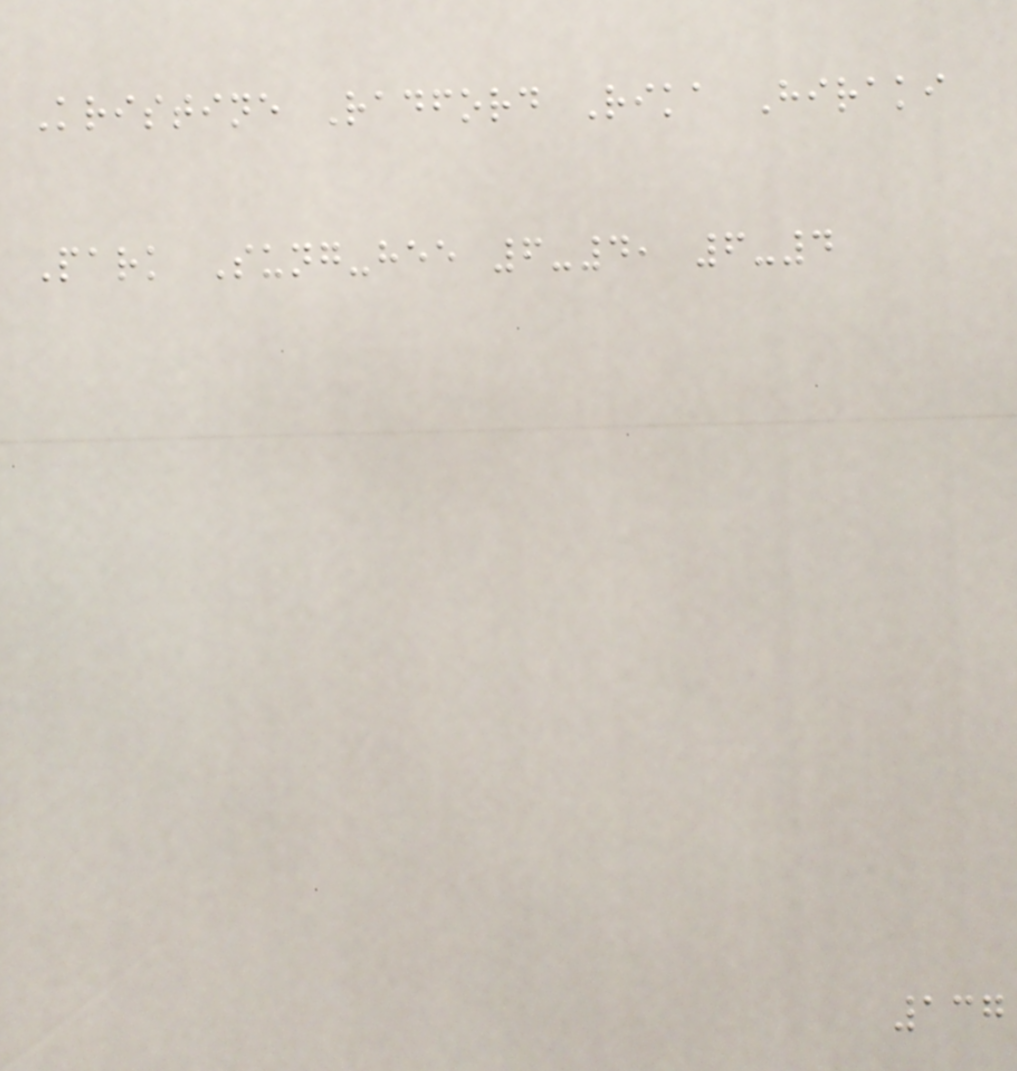Kristine Radford Rika Hiraki
Park Sung-hee 6-4, 6-4
137
